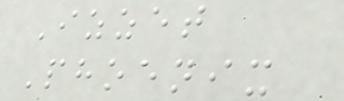Izzet
Phoenix
